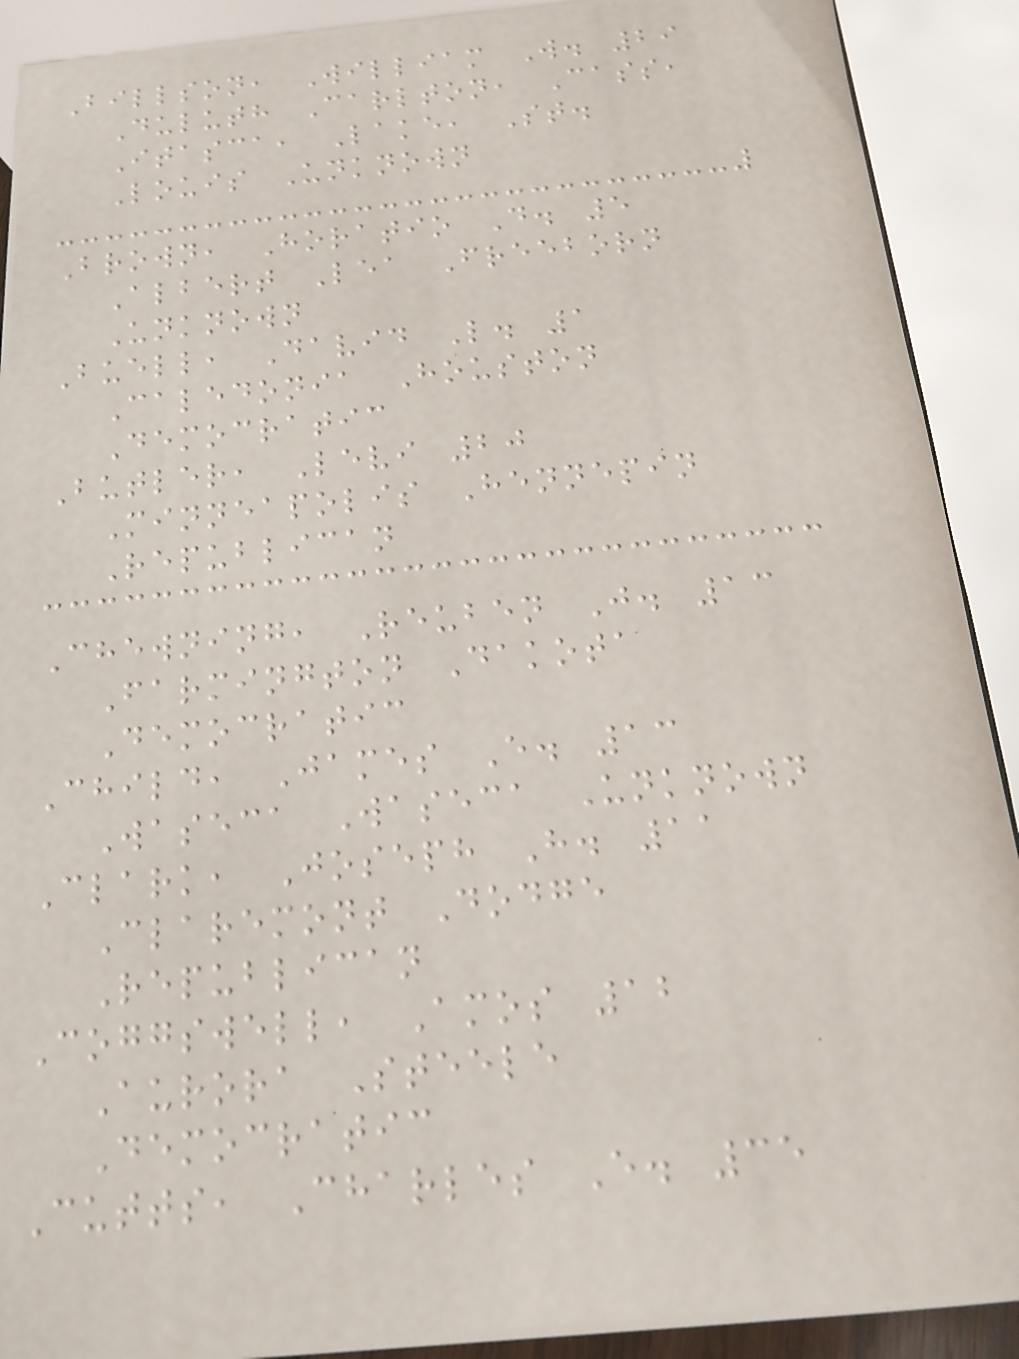Billson, William W. 29
Duluth Carlton, Cass,
Itasca, Lake, St.
Louis Unknown
Brown, Horatio D. 5
Albert Lea Freeborn
Unknown
Buell, David L. 1
Caledonia Houston
Democratic
Butler, Levi 20
Minneapolis Hennepin
Republican
Chewning, Reuben J. 13
Farmington Dakota
Democratic
Child, James E. 13
Waseca Waseca Unknown
Clark, Joseph H. 11
Claremont Dodge
Republican
Coggswell, Amos 12
Aurora Steele
Democratic
Cutts, Charles E. 35
